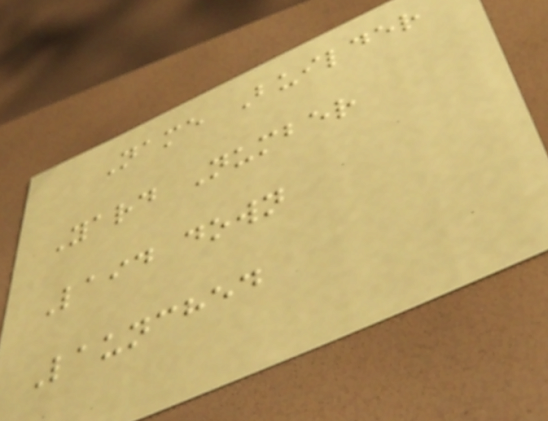Name Builder
Yard Number
Laid down
Launched
